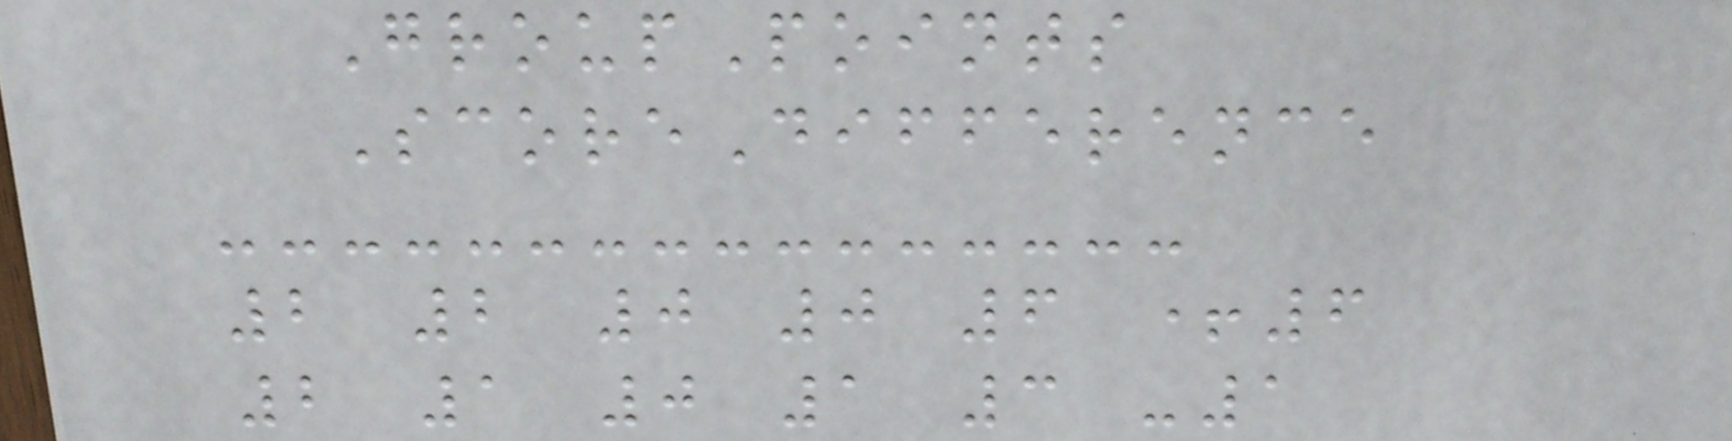GroupPoints
ScoreDifference
2 2 0 0 6 +6
2 1 0 1 3 -1
